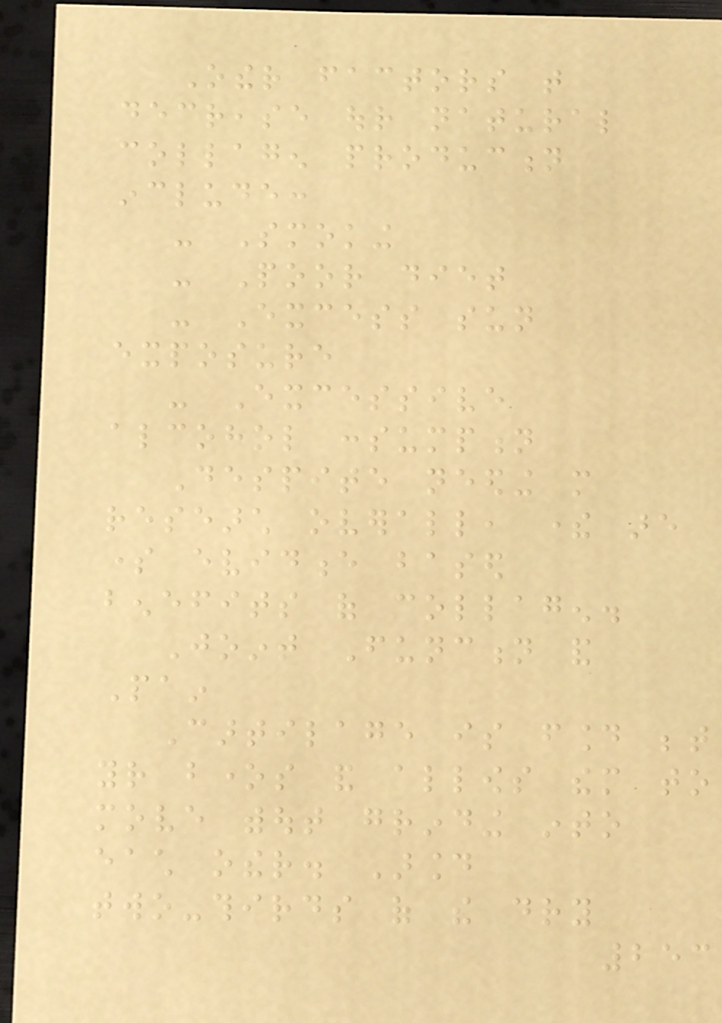Other factors that
decrease our natural
collagen production
include:
- Smoking
- Poor diet
- Excess sun
exposure
- Excessive
alcohol consumption
Despite needing more
research overall, there are
some evidence based
benefits of collagen.
Joint Function and
Pain
Cartilage is found between
your bones and allows them to
move without grinding into
each other. Around
two-thirds of the dry
253
